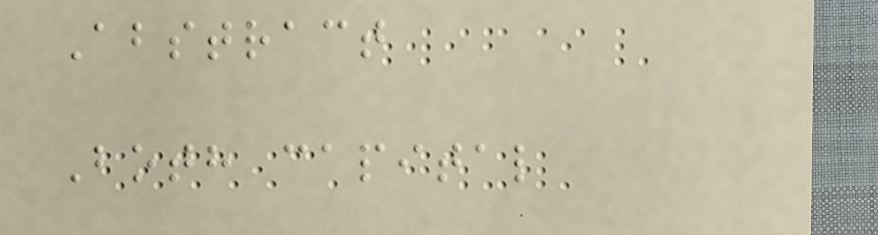Abstract
Both capital
